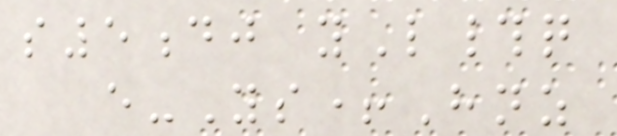s5dj yL#q
e-Ys+Hnz
